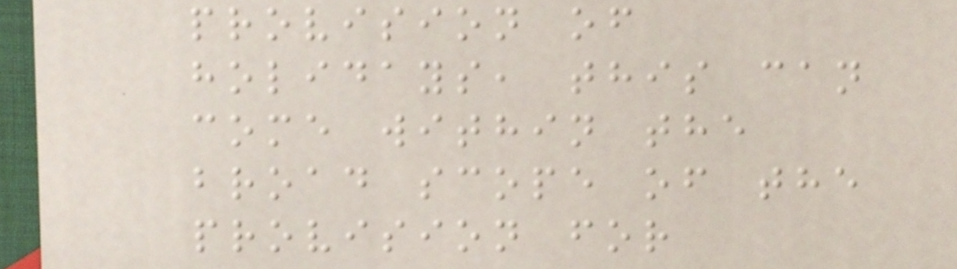provision of
holidays, this can
come within the
broad scope of the
provision for
